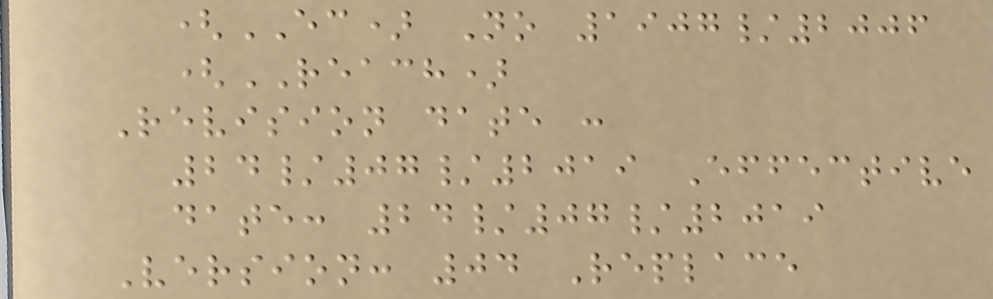(EC) No 1907/2006
(REACH)
Revision date :
24/07/2019 Effective
date: 24/07/2019
Version: 04 Replace
